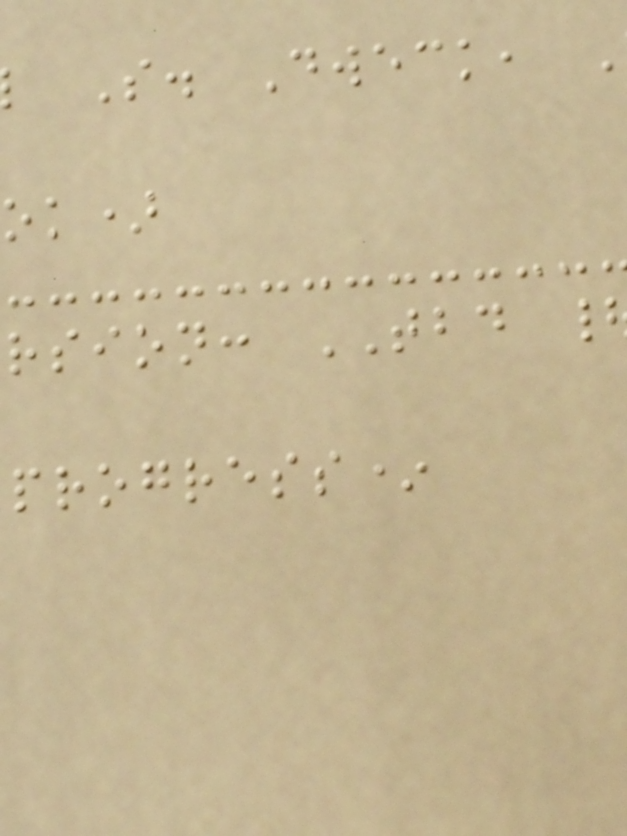S. Dweck,
ok)
rsion: TBD
progress*
